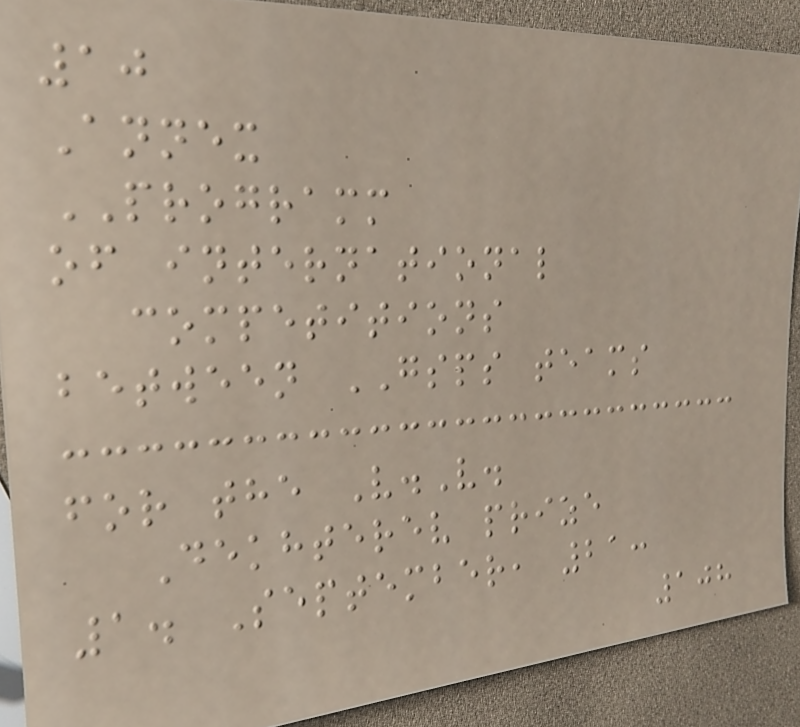10
Annex
PROGRAMM
of international
competitions
between GSPS teams
for the V.V.
Dekhterev prize
1. September, 21:
108
